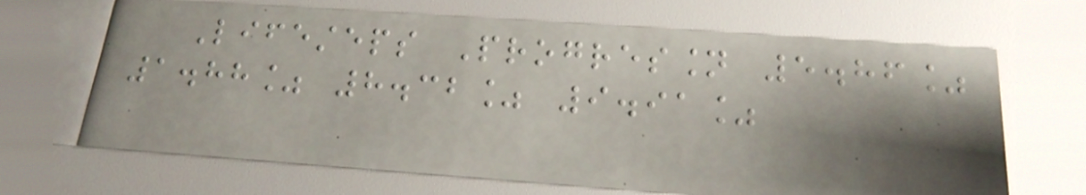Lifesteps Progression 5.86%
1.88% 8.32% 9.91%
